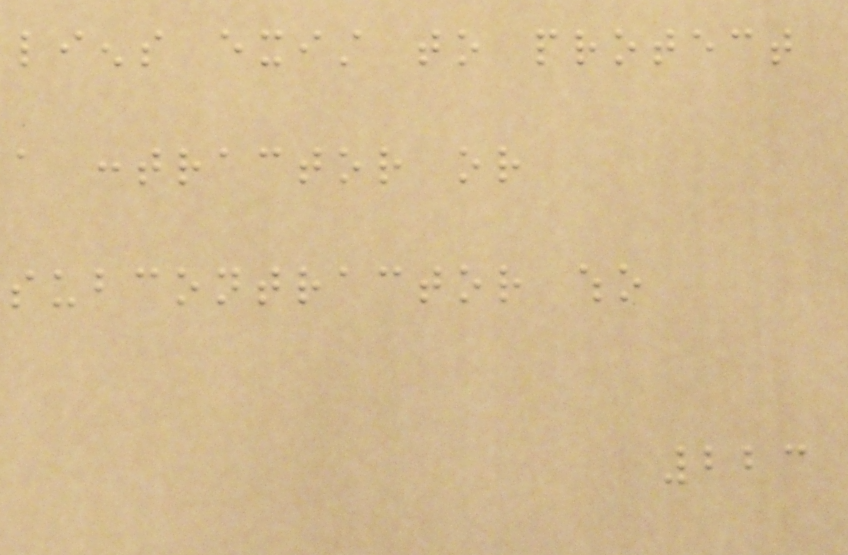liens exist to protect
a contractor or
subcontractor who
223
